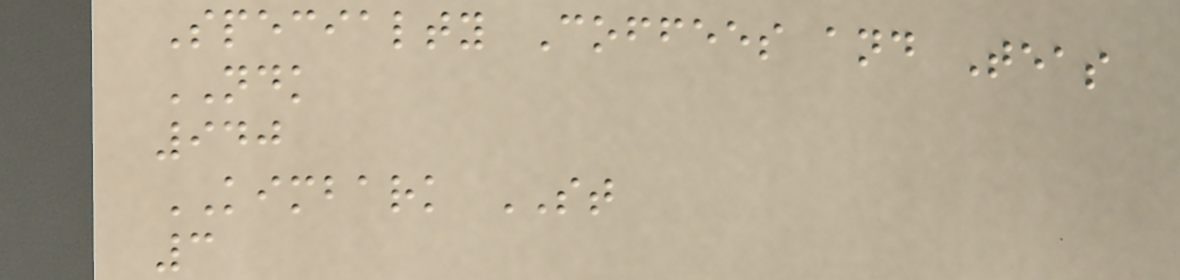Specialty Coffees and Teas
NDK
940
KIMBARK ST
3
